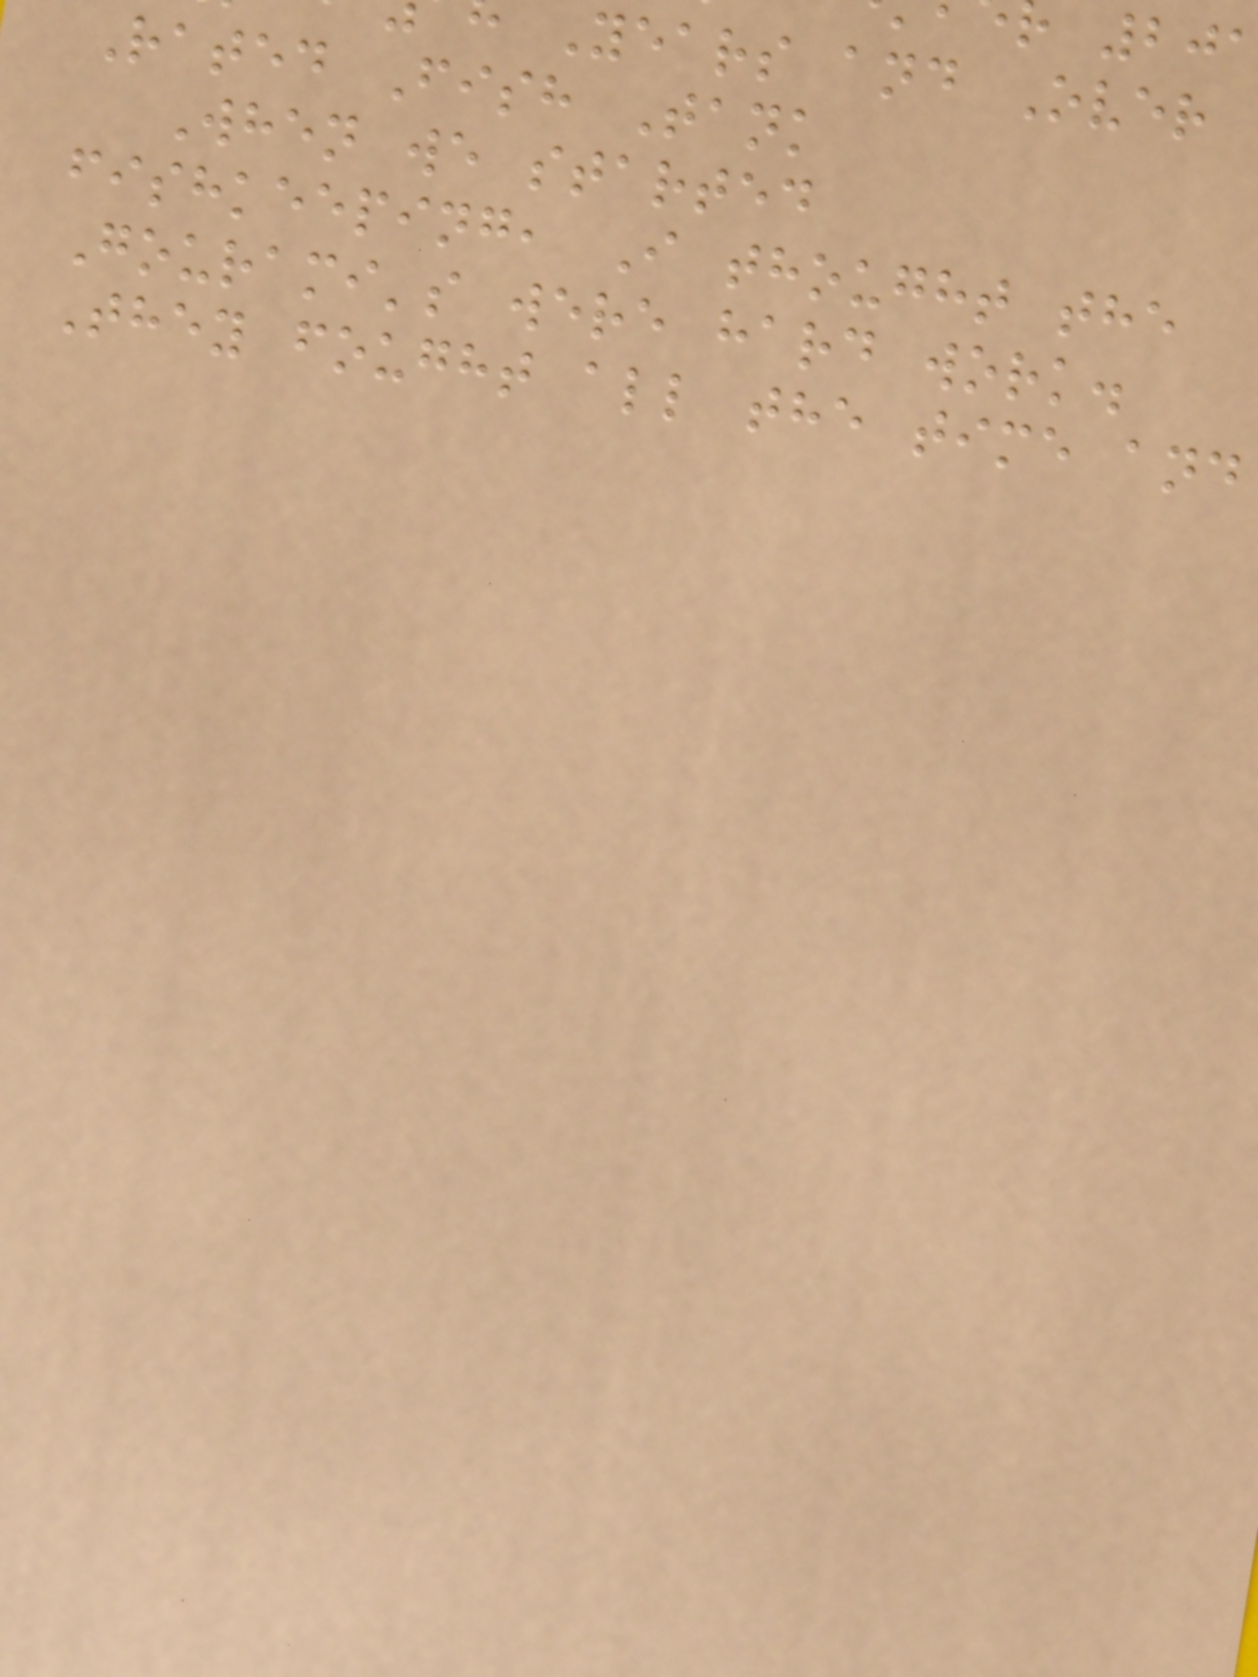Years and Over
Rated Fish Tank
When we started
fishkeeping, I thought the
Gourami's were hard work.
They fought all the time and
